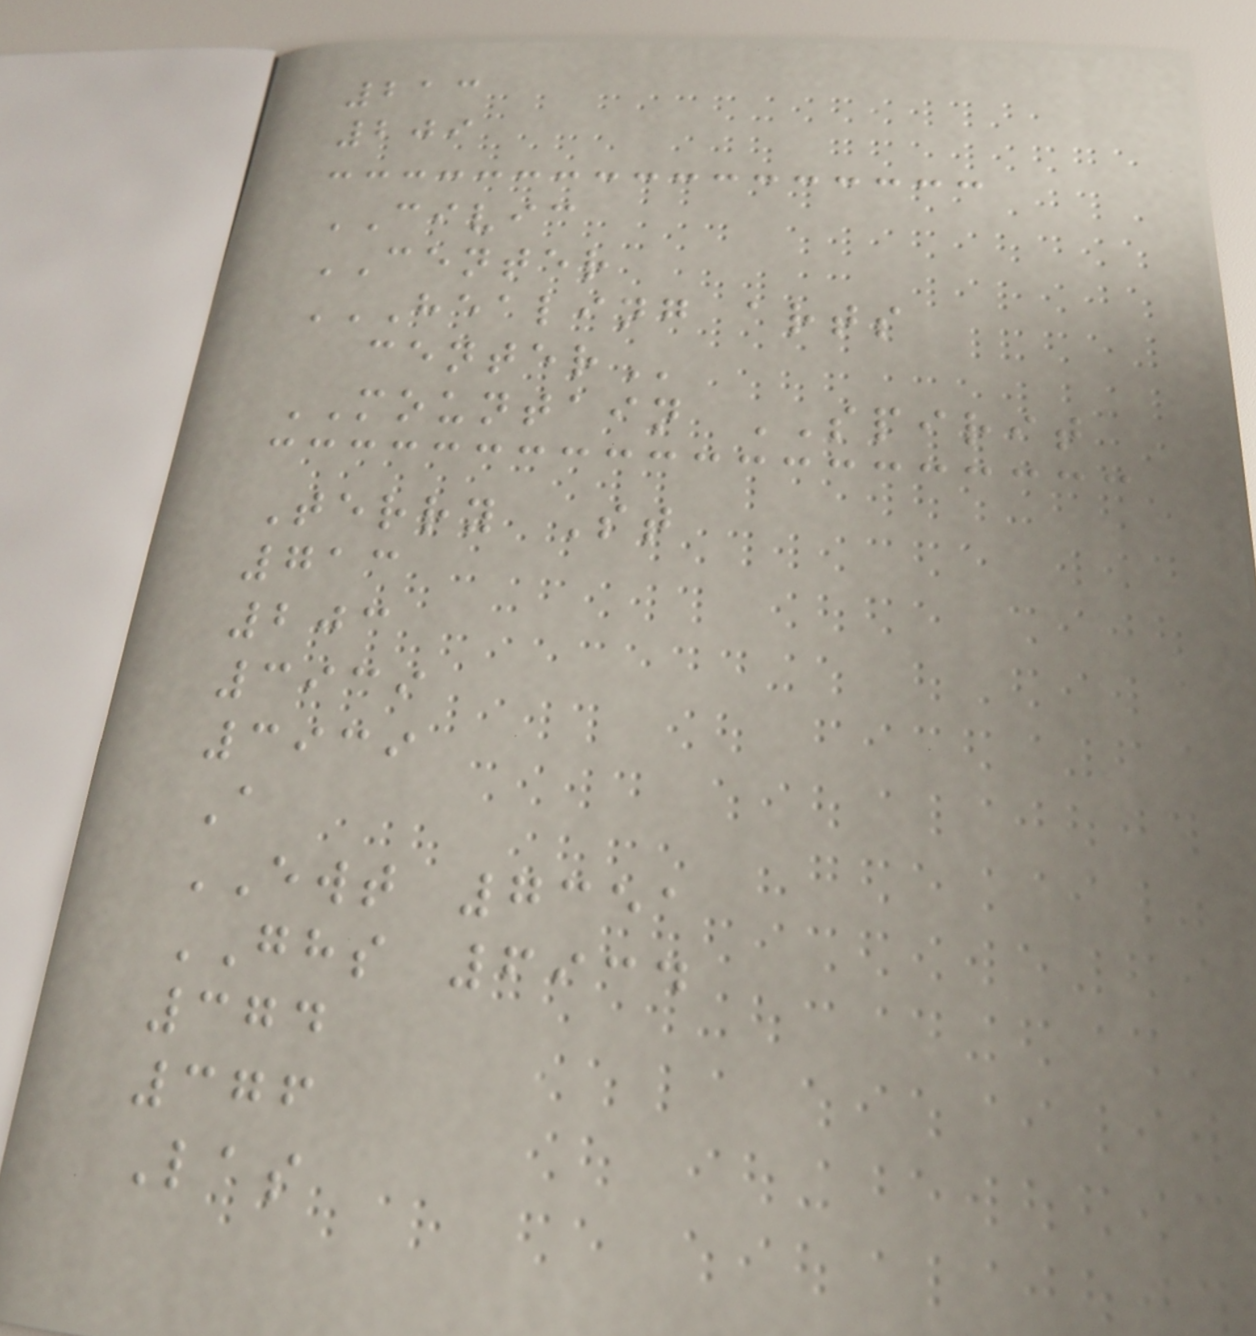213
209
CIVIC
CENTER
HEALING ARTS
CENTER
MOUNTAIN SPIRIT
Terry St
713
203
3939
3939
A
EWT 7351
GHS 6934
374
376
Las
